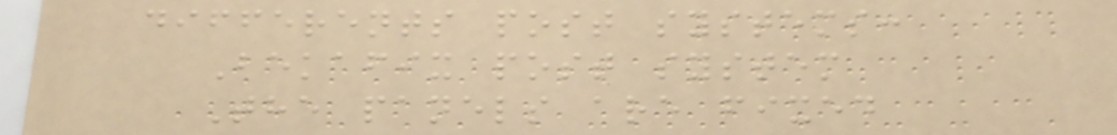differents post systems:
Bekafix post system
The panels are fixed
